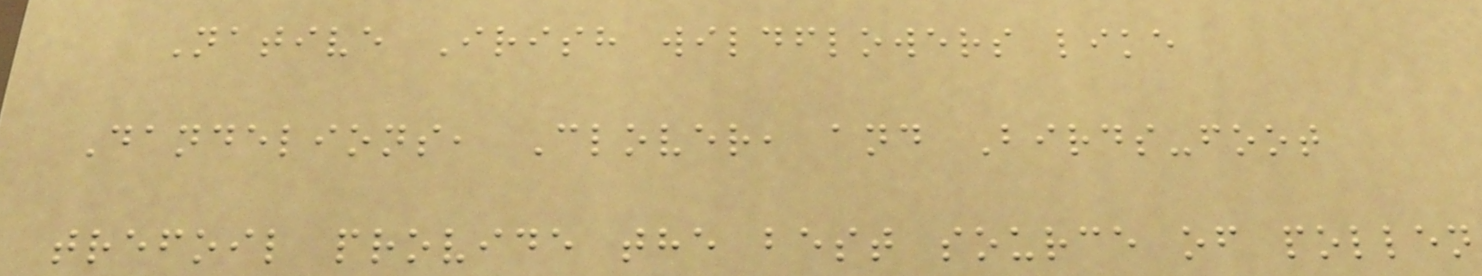Native Irish wildflowers like
Dandelions, Clover, and Birds-foot
trefoil provide the best source of pollen
